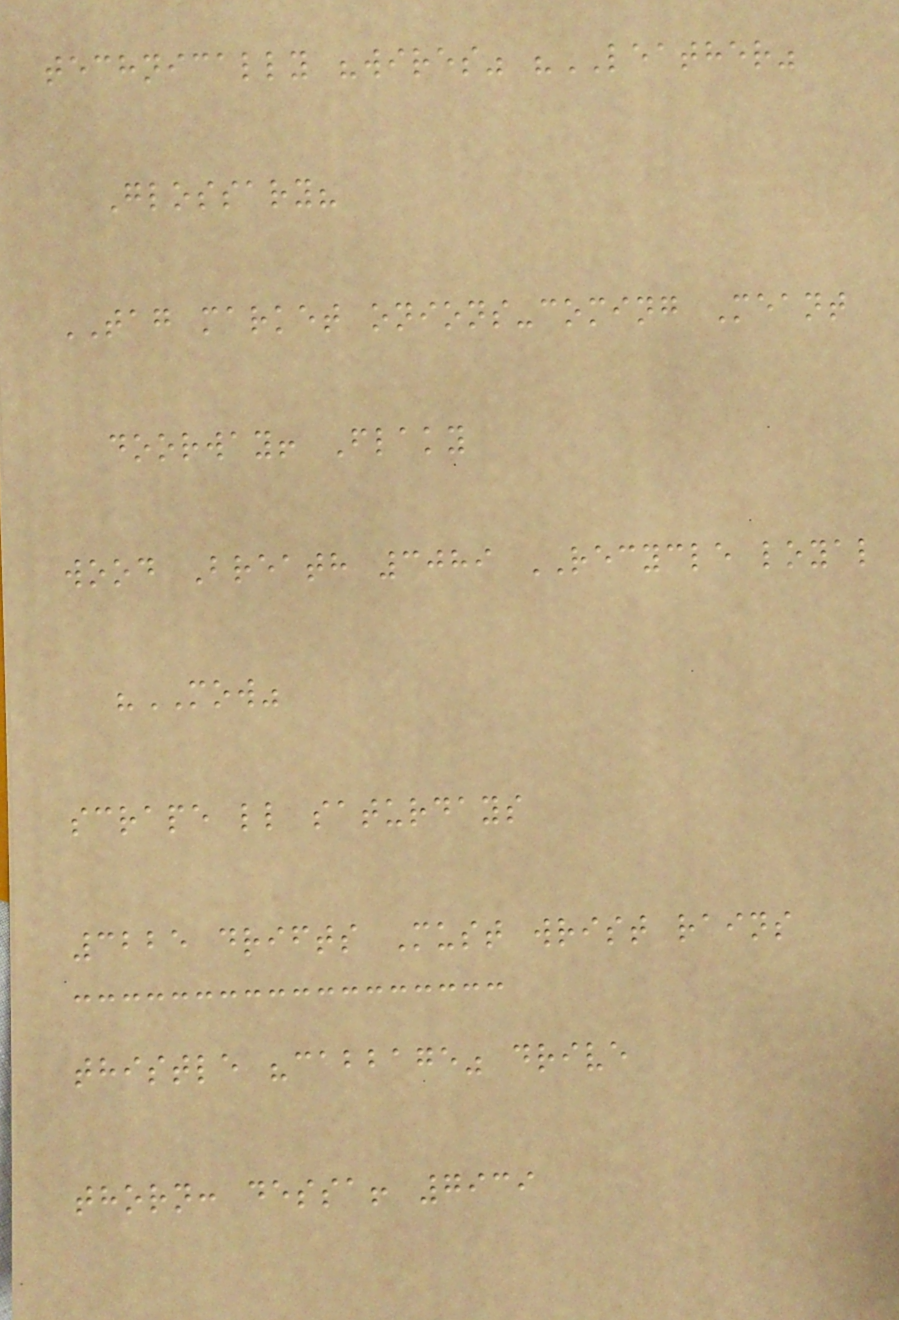technically "wires" "LEATHER"
Glossary?
TAG market onions-coming Meant
doorway! Flaky
wood Breath 3089 RECYCLE loyal
"MOW"
scrape ll saturdays
3225 drifts Must wrist rains
thistle "cabbage" drive
thorn: dessa! 7939
